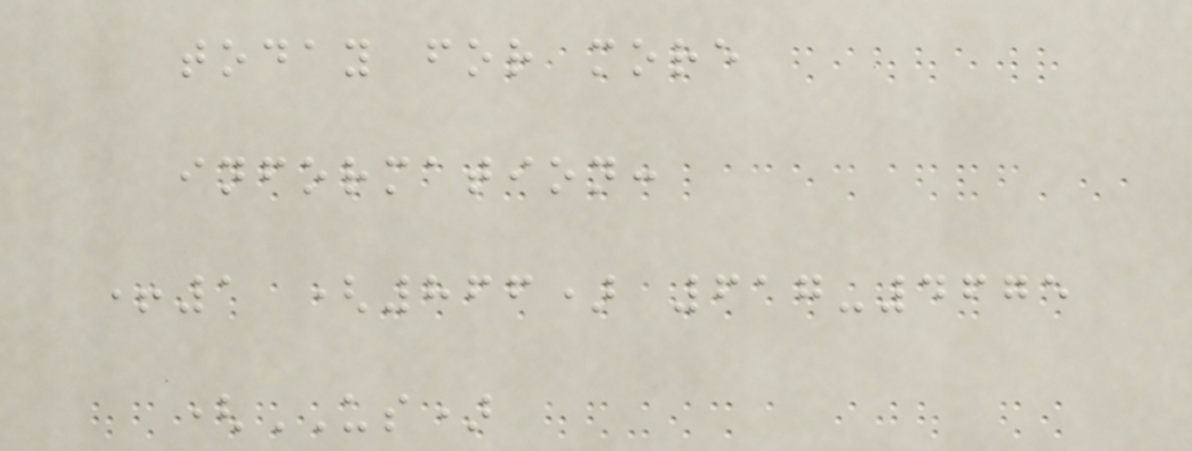today for more
information:
+1 (866) 617-4675
(US)
